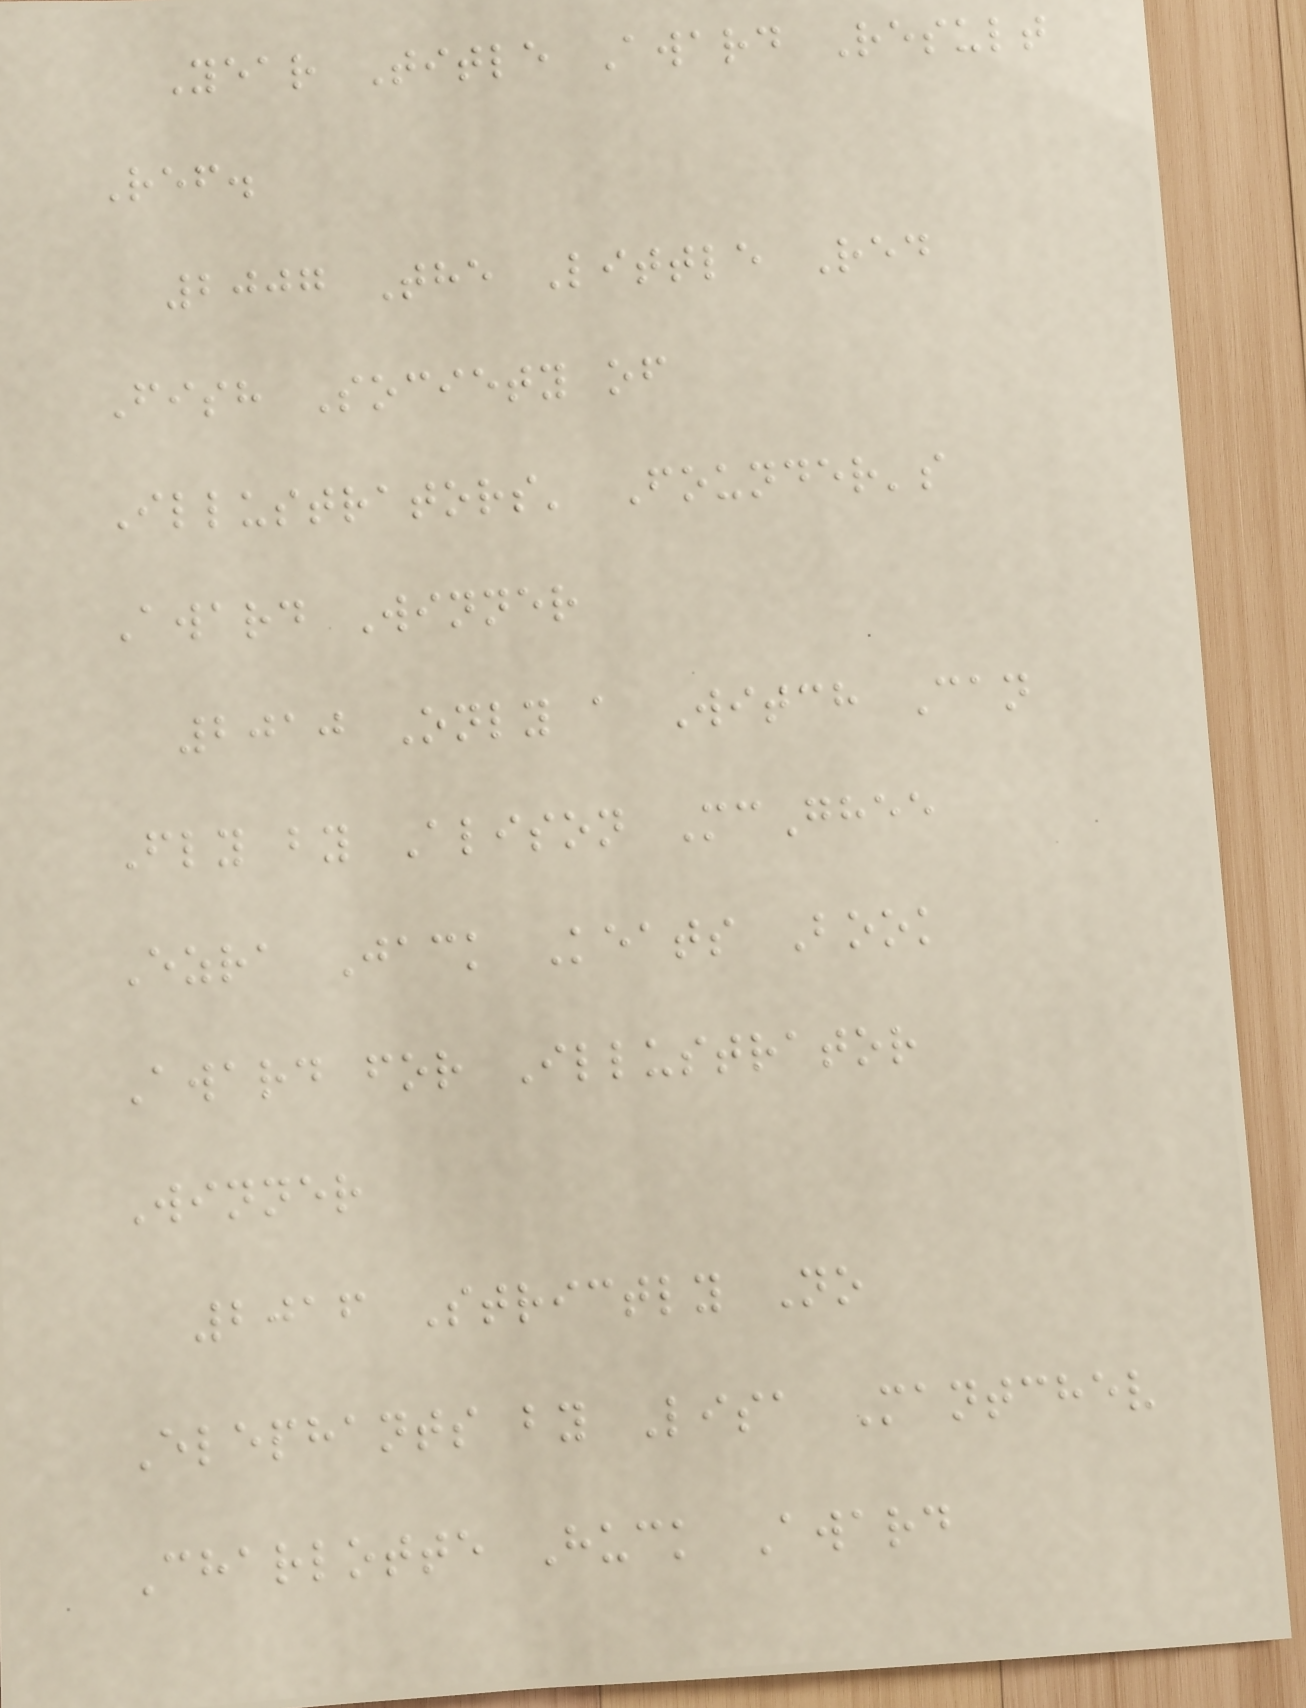Year Title Award Result
Ref.
2007 The Little Red
Fish Society of
Illustrators' Founder's
Award Winner
2010 Only a Witch Can
Fly by Alison McGhee
Ezra Jack Keats Book
Award for Illustrator
Winner
2016 Strictly No
Elephants by Lisa Mantchev
Charlotte Huck Award
